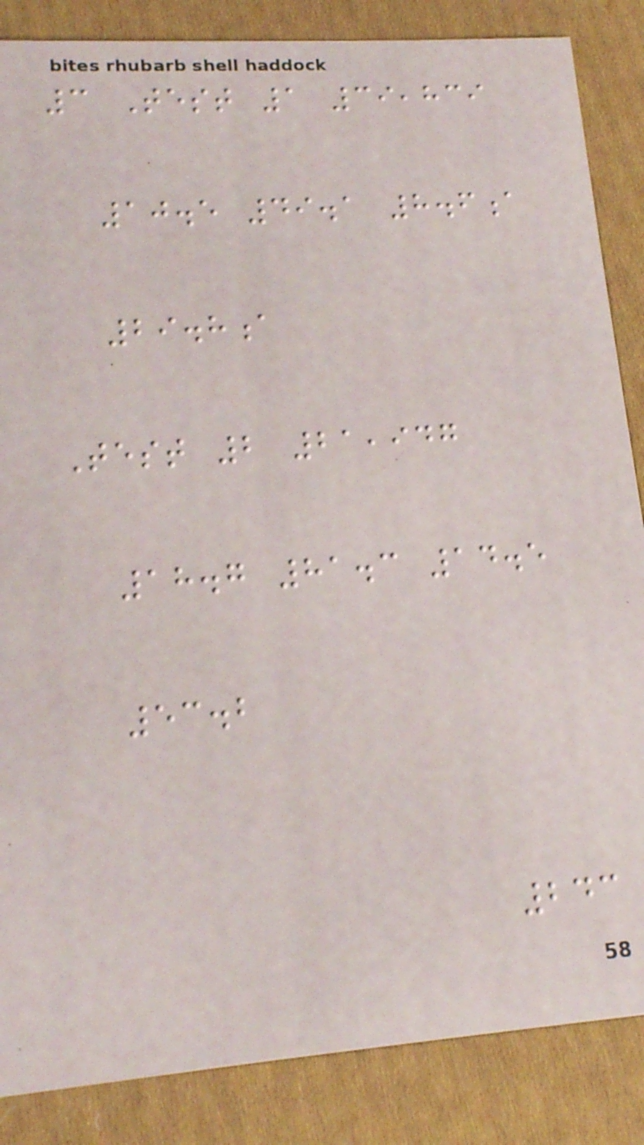3 Test 1 39,839
10.5 49.1 8.6a
29.8a
Test 2 21,947
18.7 81.3 14.5
53.2
243
